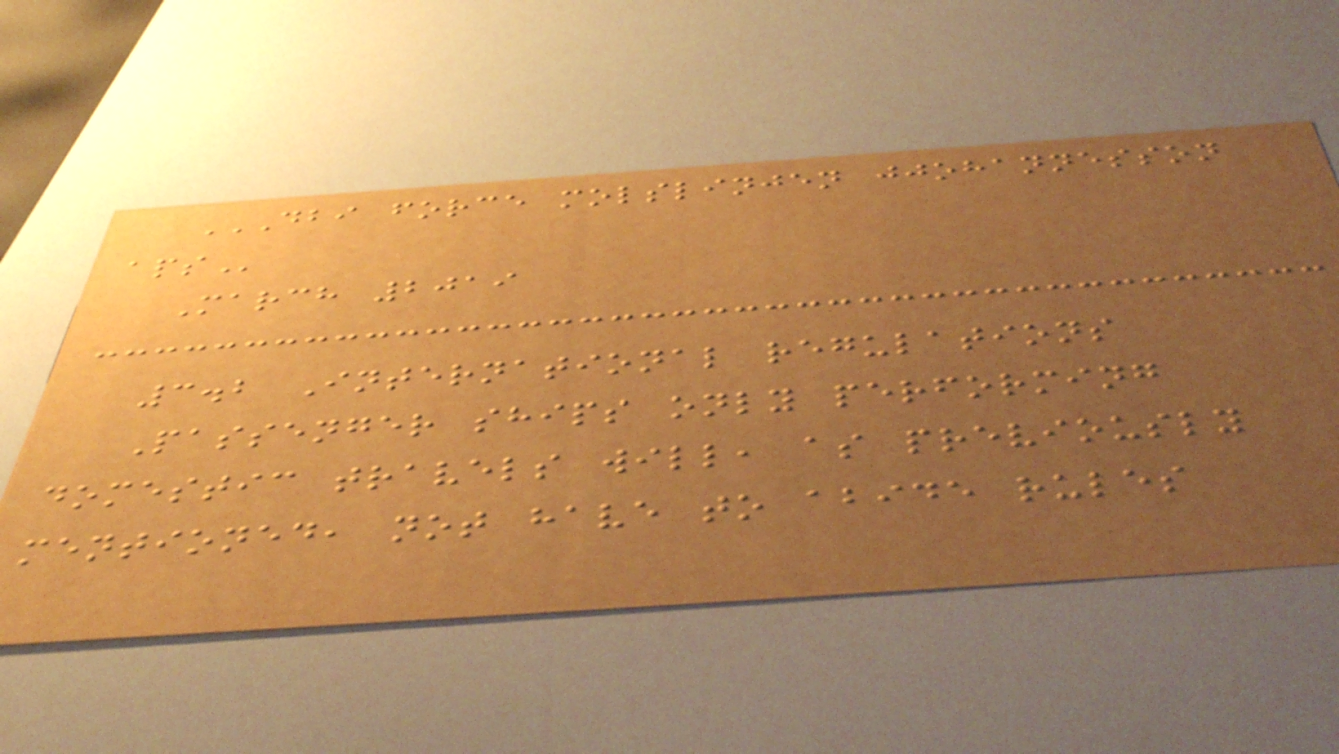DBI FORCE MOLSLINJEN JJOHANNESSON
APS
March 2019
3.2 International regulations
Passenger ships only performing
domestic travels will, as previously
mentioned, not have to abide rules
